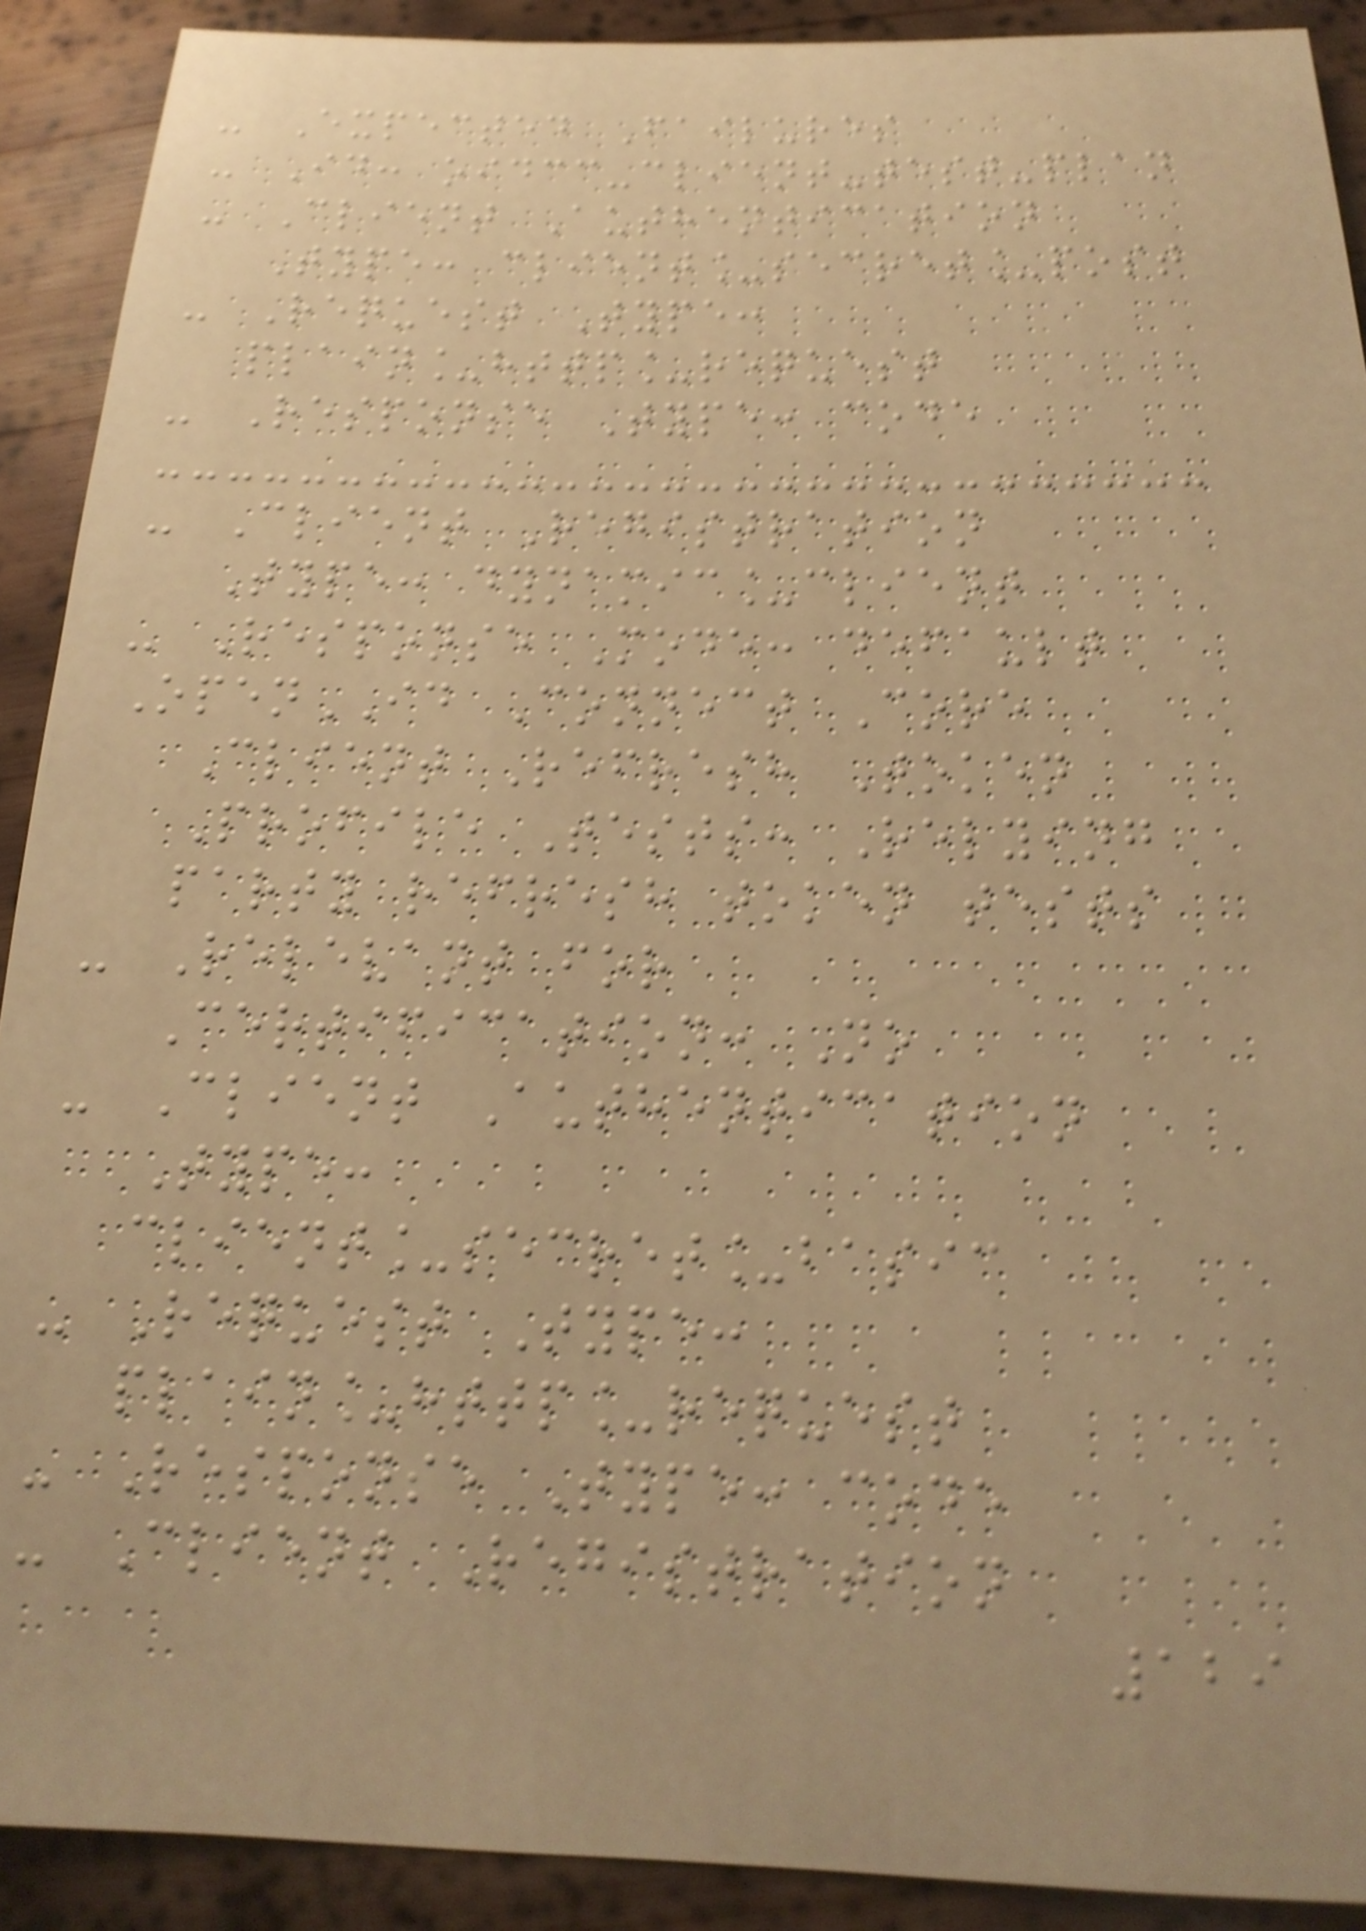- Expected Failures
- Id: oidcc-client-test-plan
- Client Authentication
Type: client_secret_post
- Request Type:
plain_http_request
- Response Type: code
- Client Registration
Type: dynamic_client
- Response Mode: default
OpenID Connect Core
Client Refresh Token
Profile Tests: Relying
party refresh token tests
- Relevant for
Certification: No
- Client Authentication
Type:
client_secret_basic
- Request Type:
plain_http_request
- Response Type: code
- Client Registration
129
